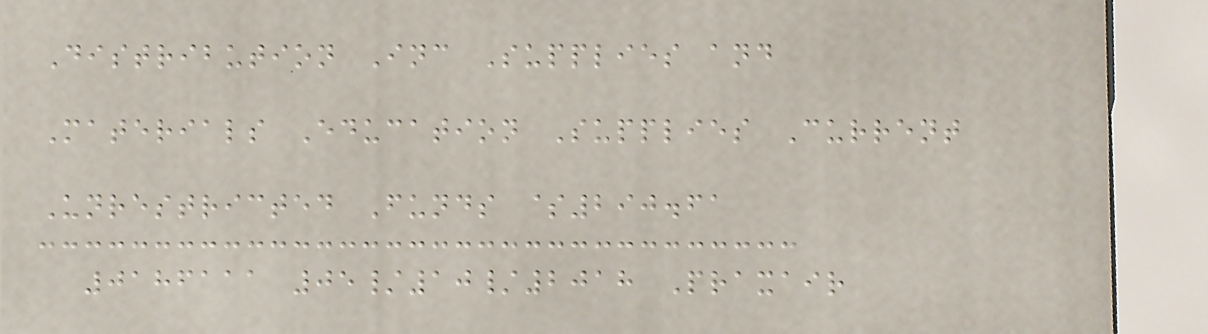Distribution Inc Supplies and
Materials Education Supplies Current
Unrestricted Funds $290.61
0186111 05/10/2018 Praxair
